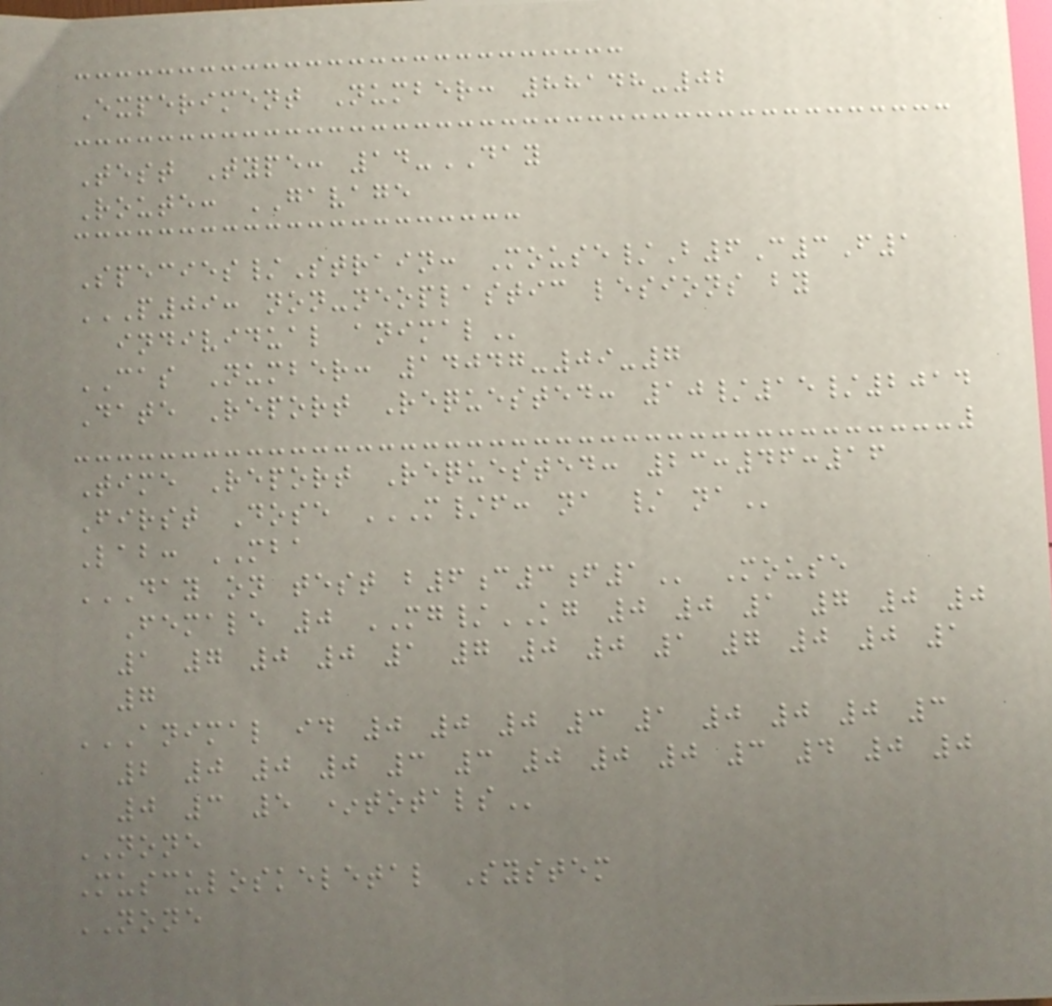Experiment Number: 88148-02
Test Type: 14-DAY
Route: GAVAGE
Species/Strain: Mouse/B6C3F1
P09: NON-NEOPLASTIC LESIONS BY
INDIVIDUAL ANIMAL
CAS Number: 14047-09-7
Date Report Requested: 10/15/2014
Time Report Requested: 23:46:16
First Dose M/F: NA / NA
Lab: MBA
DAY ON TEST B6C3F1 Mouse
Female 0 MG/KG 0 0 1 7 0 0
1 7 0 0 1 7 0 0 1 7 0 0 1
7
ANIMAL ID 0 0 0 3 1 0 0 0 3
2 0 0 0 3 3 0 0 0 3 4 0 0
0 3 5 *TOTALS
NONE
Musculoskeletal System
NONE
